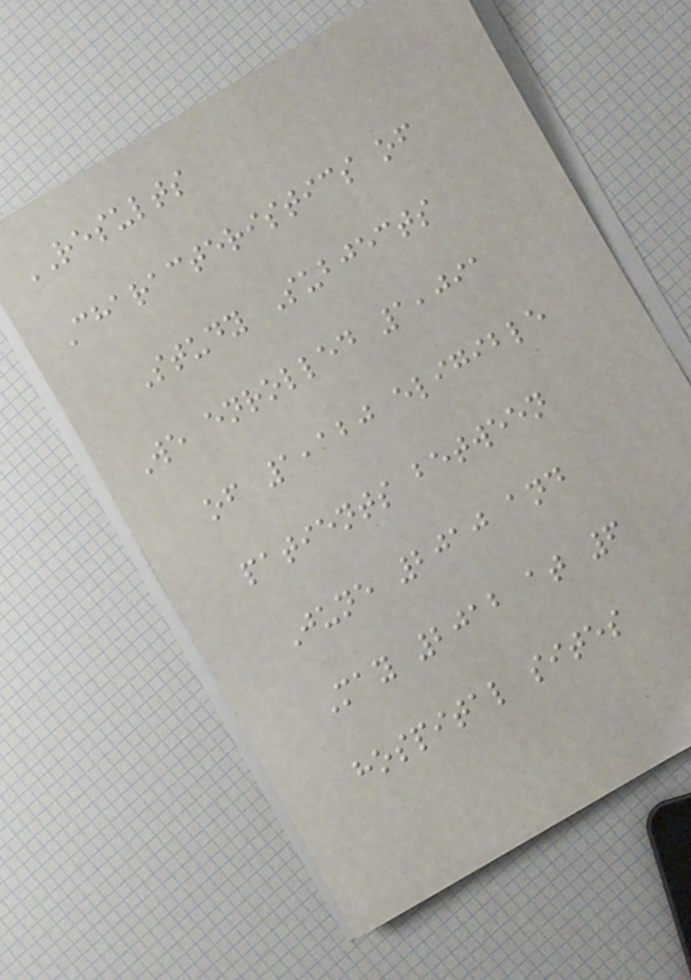RESULTS
Characteristics of
Study Subjects
We enrolled 1,091
of 1,120 eligible
patients between
June 2010 and
May 2012 at 6
hospital sites
